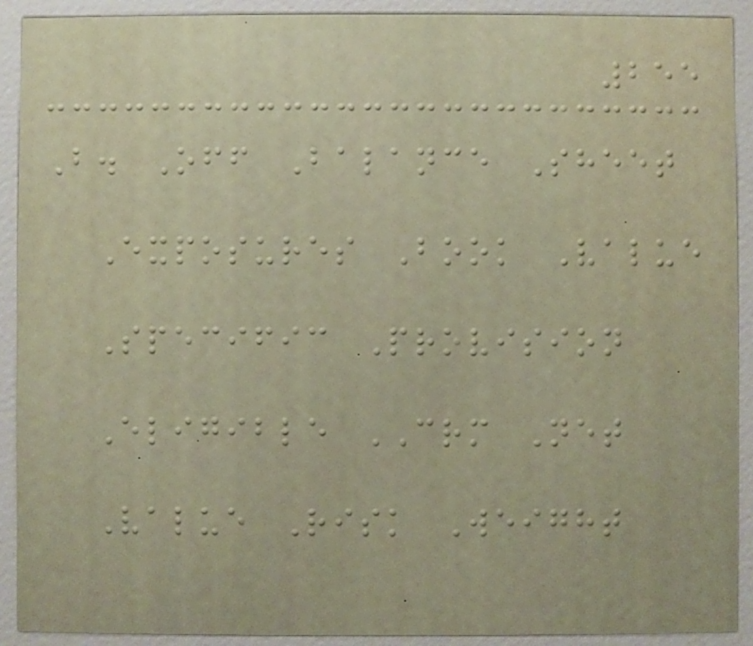255
B. Off Balance Sheet
Exposures Book Value
Specific Provision
Eligible CRM Net
Value Risk Weight
